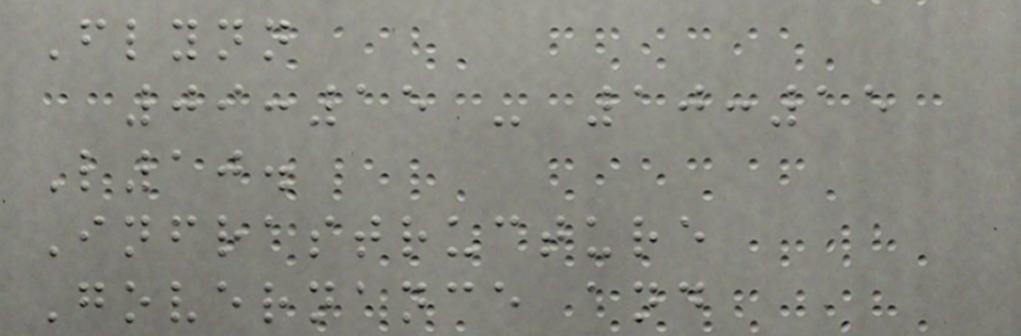Flynn
09:15 - 10:15
L10.
Infrastructure
Governance and
